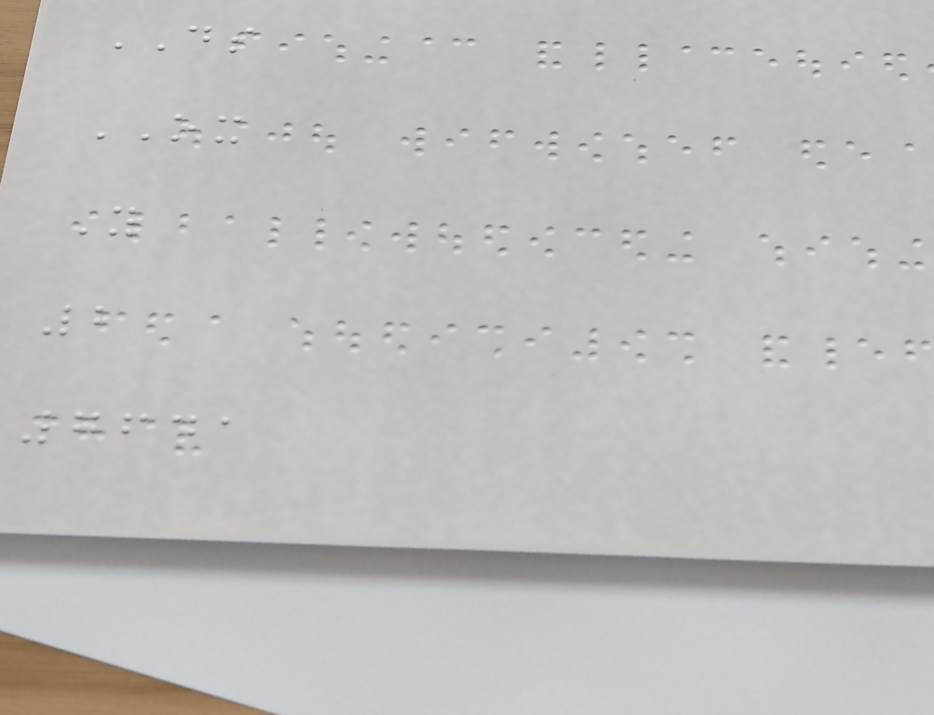DS
OX
Y
2
7641
